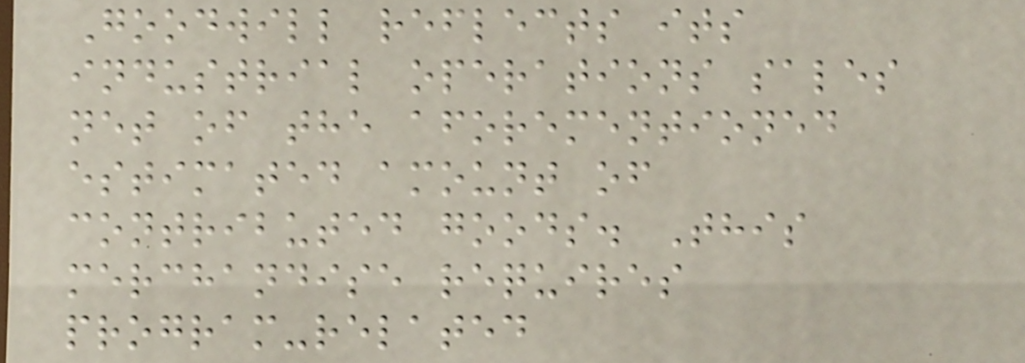Goodwill reflects its
industrial operations sales
net of the aforementioned
estimated amount of
contributed goods. This
merchandise requires
program-related
